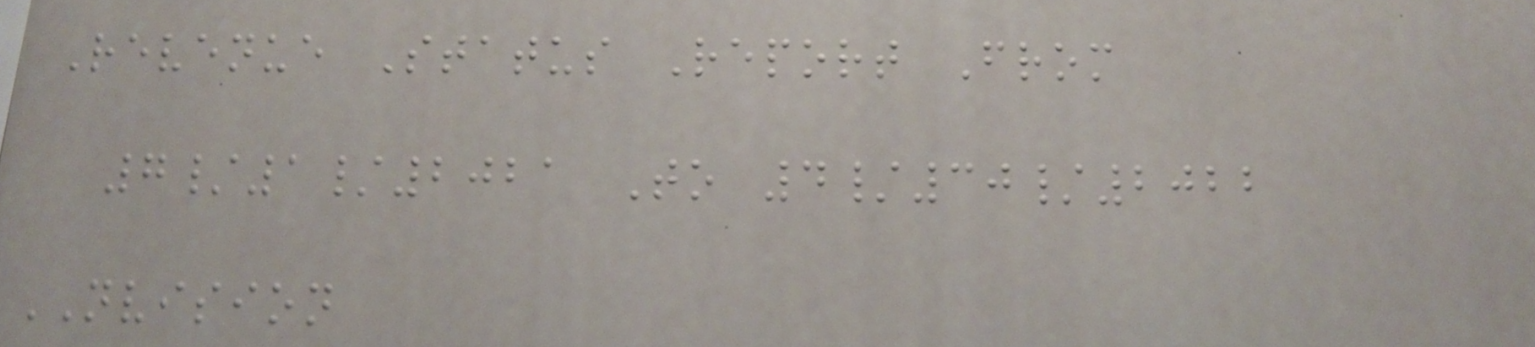Revenue Status Report From
7/1/2021 To 4/30/2022
NVISION
